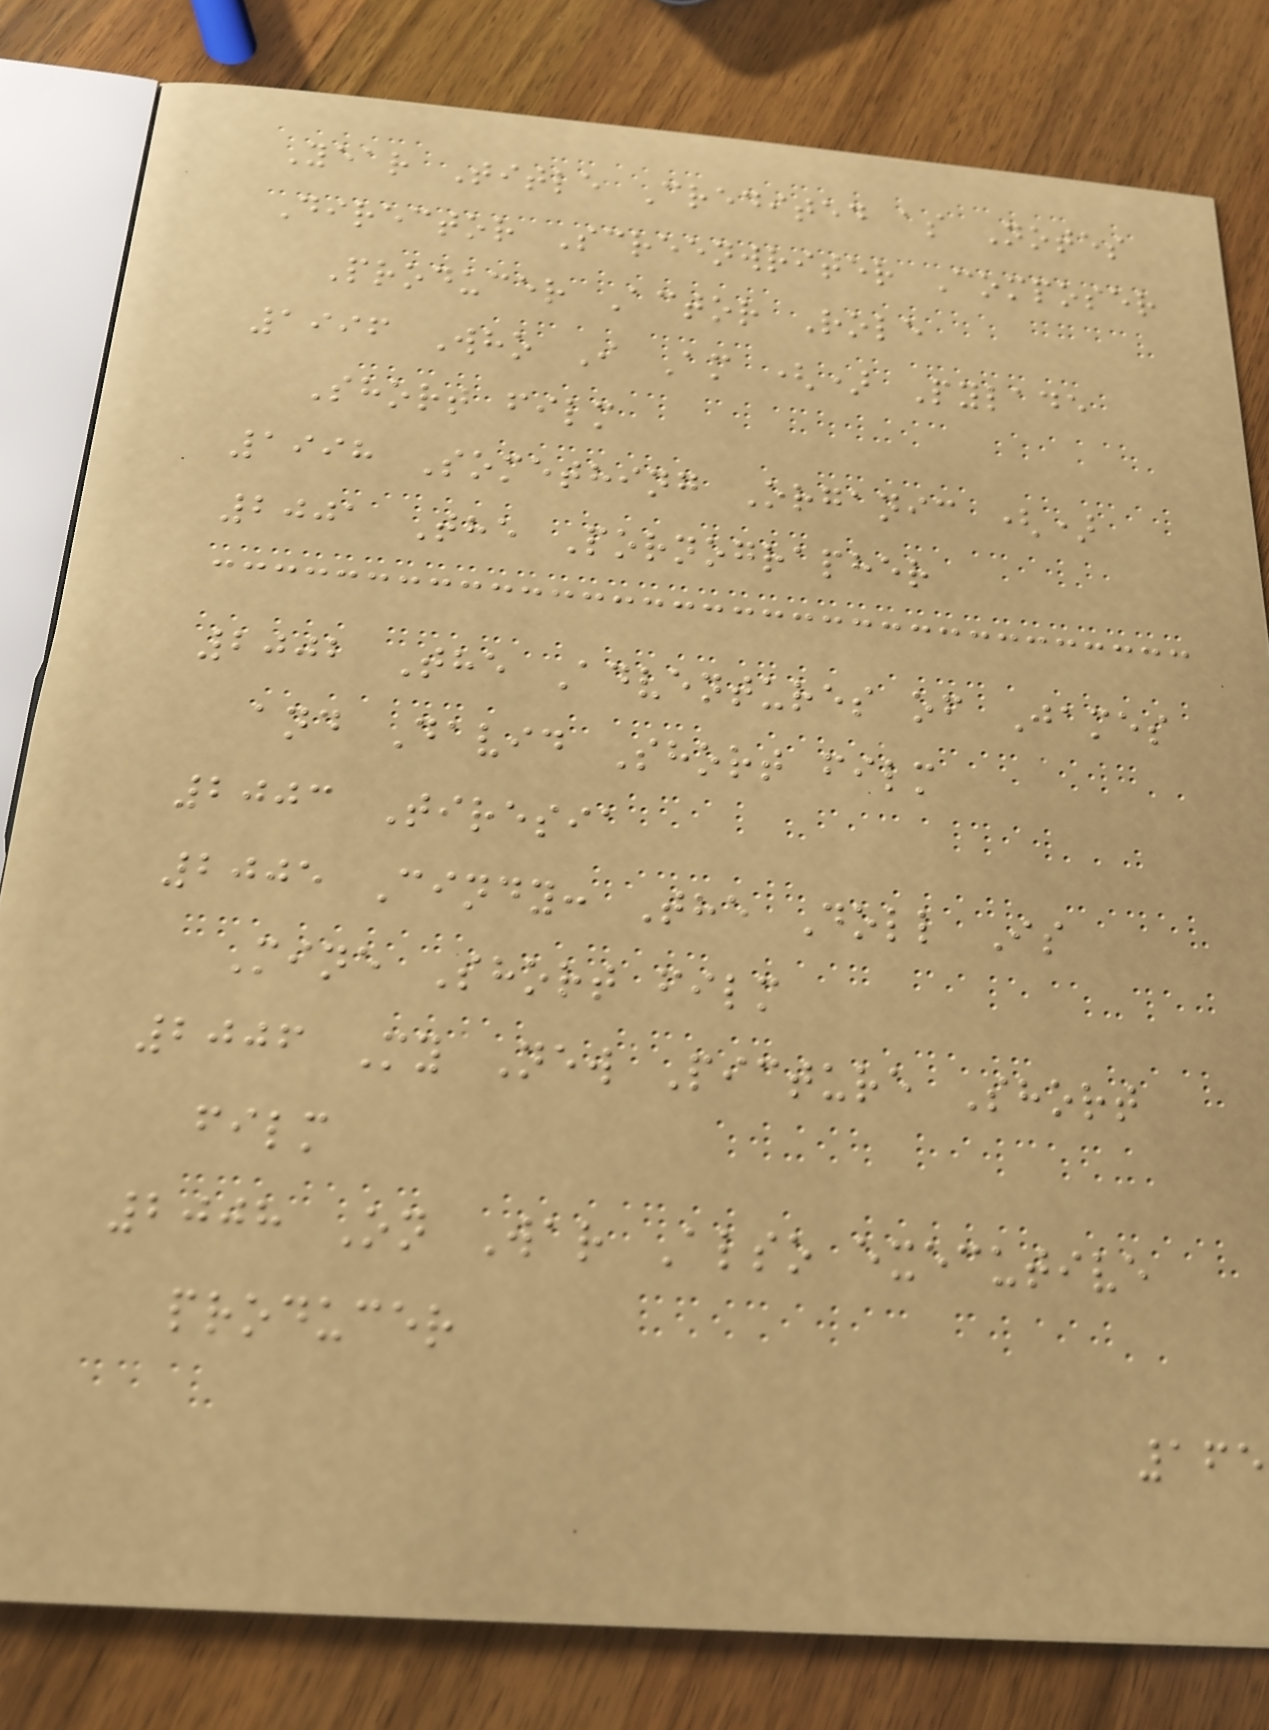Year Title Credited as Notes
Director Screenwriter Composer
Producer Actor Role
1996 Who I Am () Pylade
Short film
1998 Something Organic ()
2001 The Pornographer
2002 The Adventures of James
and David Short film
2003 Tiresia
2005 Cindy: The Doll Is
Mine Short film
2006 My New Picture Short
film
2008 On War Also executive
producer
165
